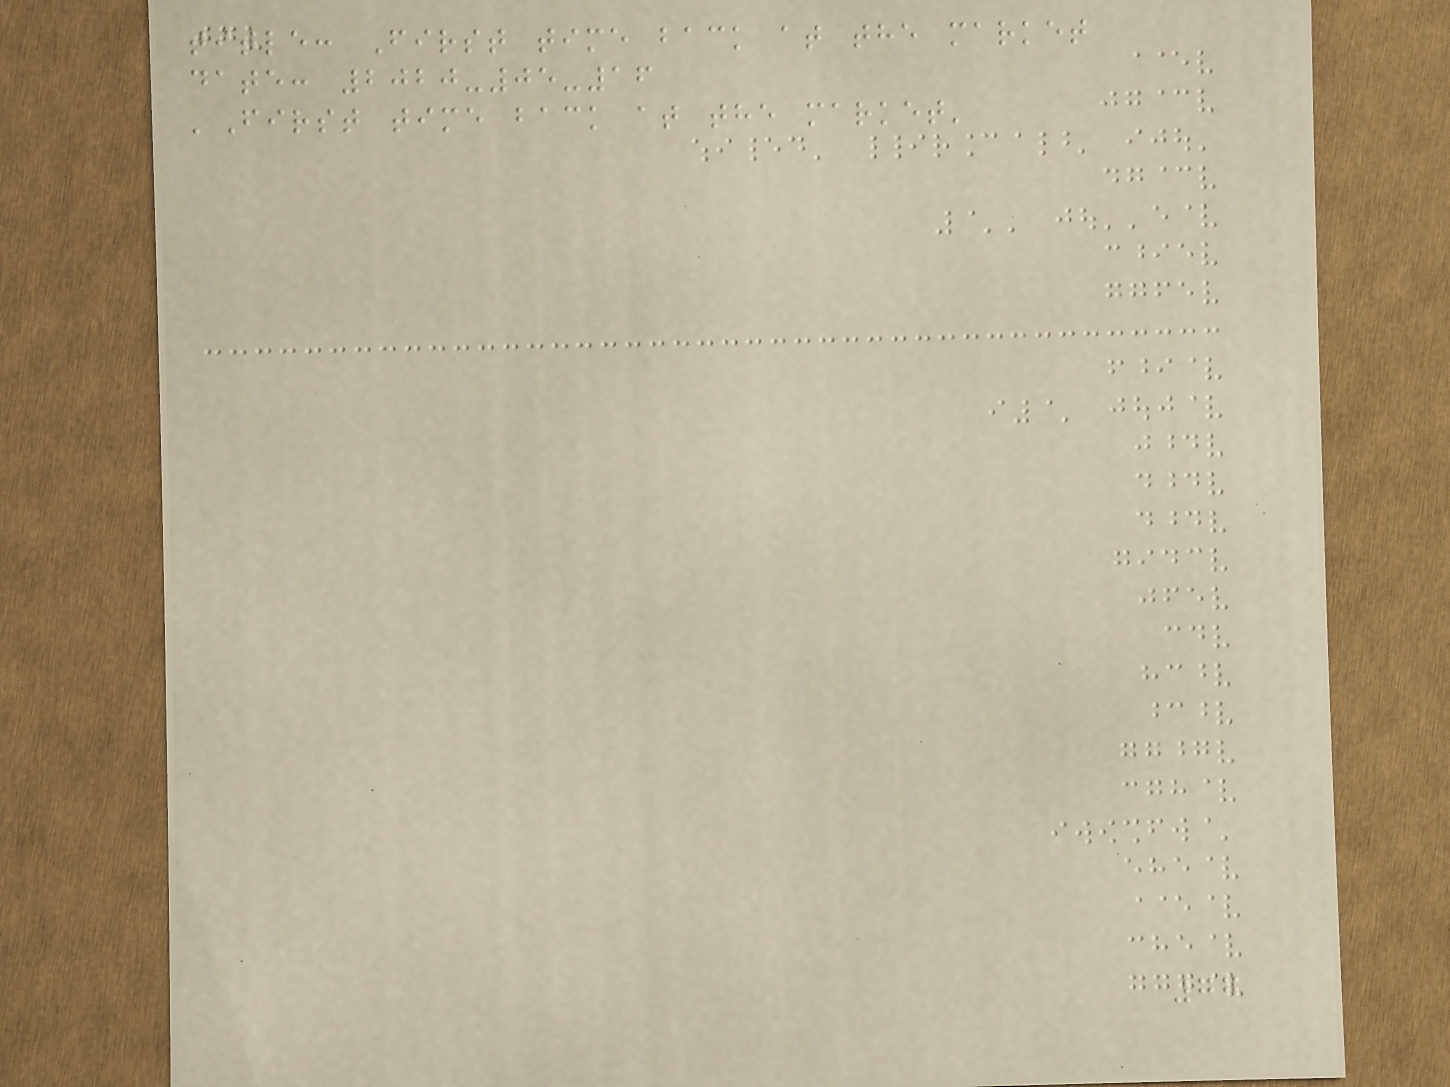title: First time back at the market
date: 2020-05-16
'First time back at the market'
77
